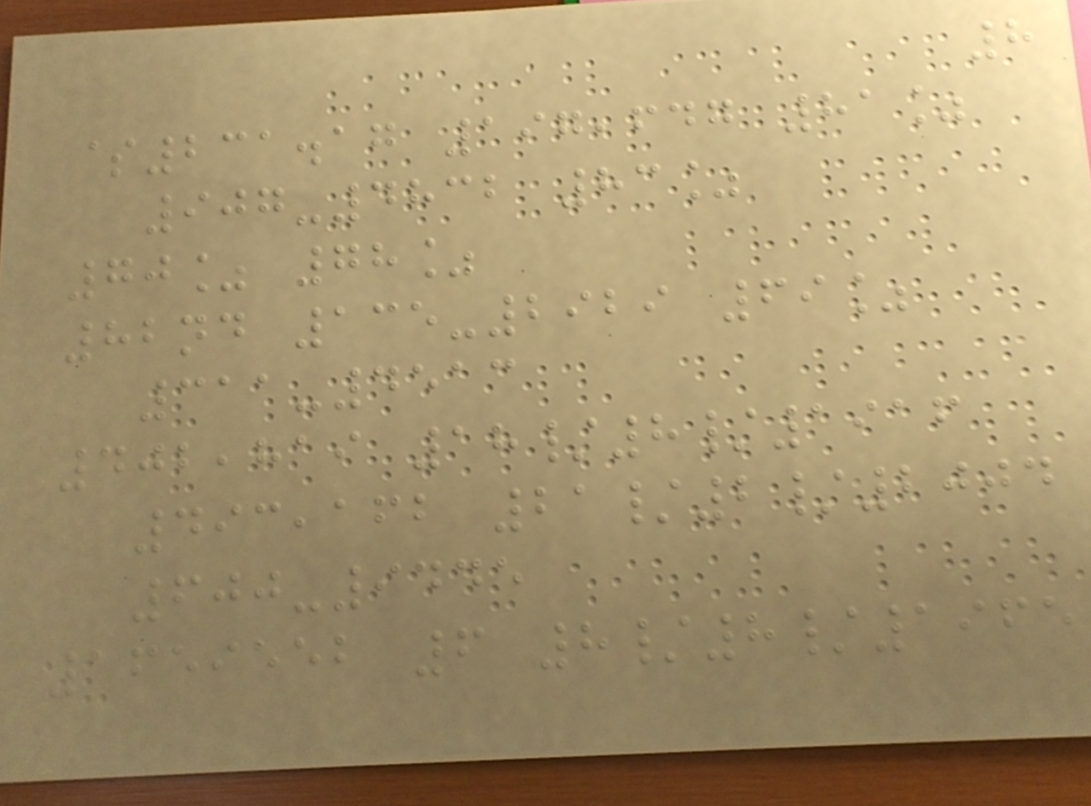8
$231.17 197,647 81%
907-4832 83%
70% 78%
82nd 135-2929 69%
311-4513
402,819 18/8/1916
493,162 21/2/2004
600-9445
1659552 6 8/8/1965
